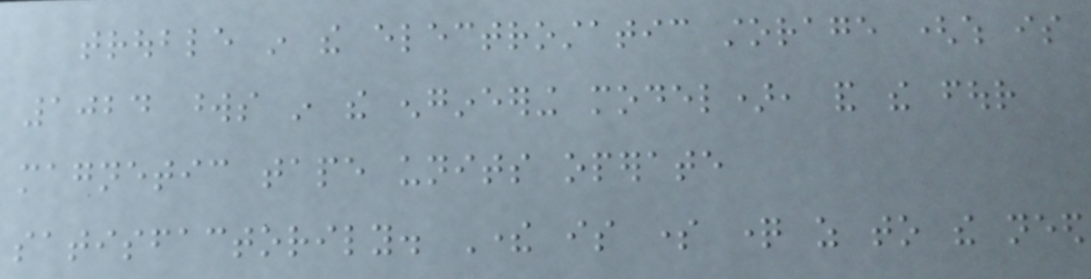trouble in the electrostatic storage (which is
1024 words in the engineering model), and the four
magnetic tape units operate
satisfactorily. There is some question as to the need
